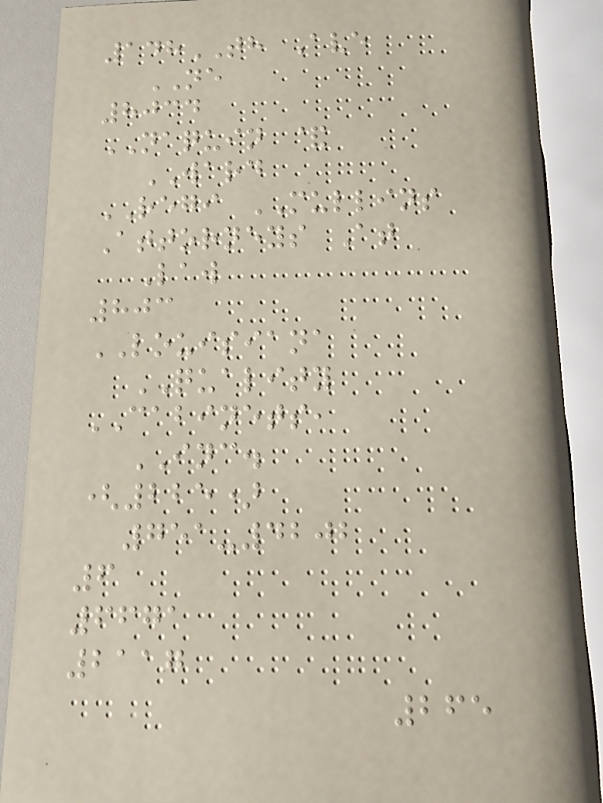148TH Ave
NE
8034
NAQUIN &
WARD
REGI MULLINS
Attorneys At
Law
803
LOUISIANA
QUALITY
CABINETS,
INC.
(225)
751-4202
6
6671
2117
265
